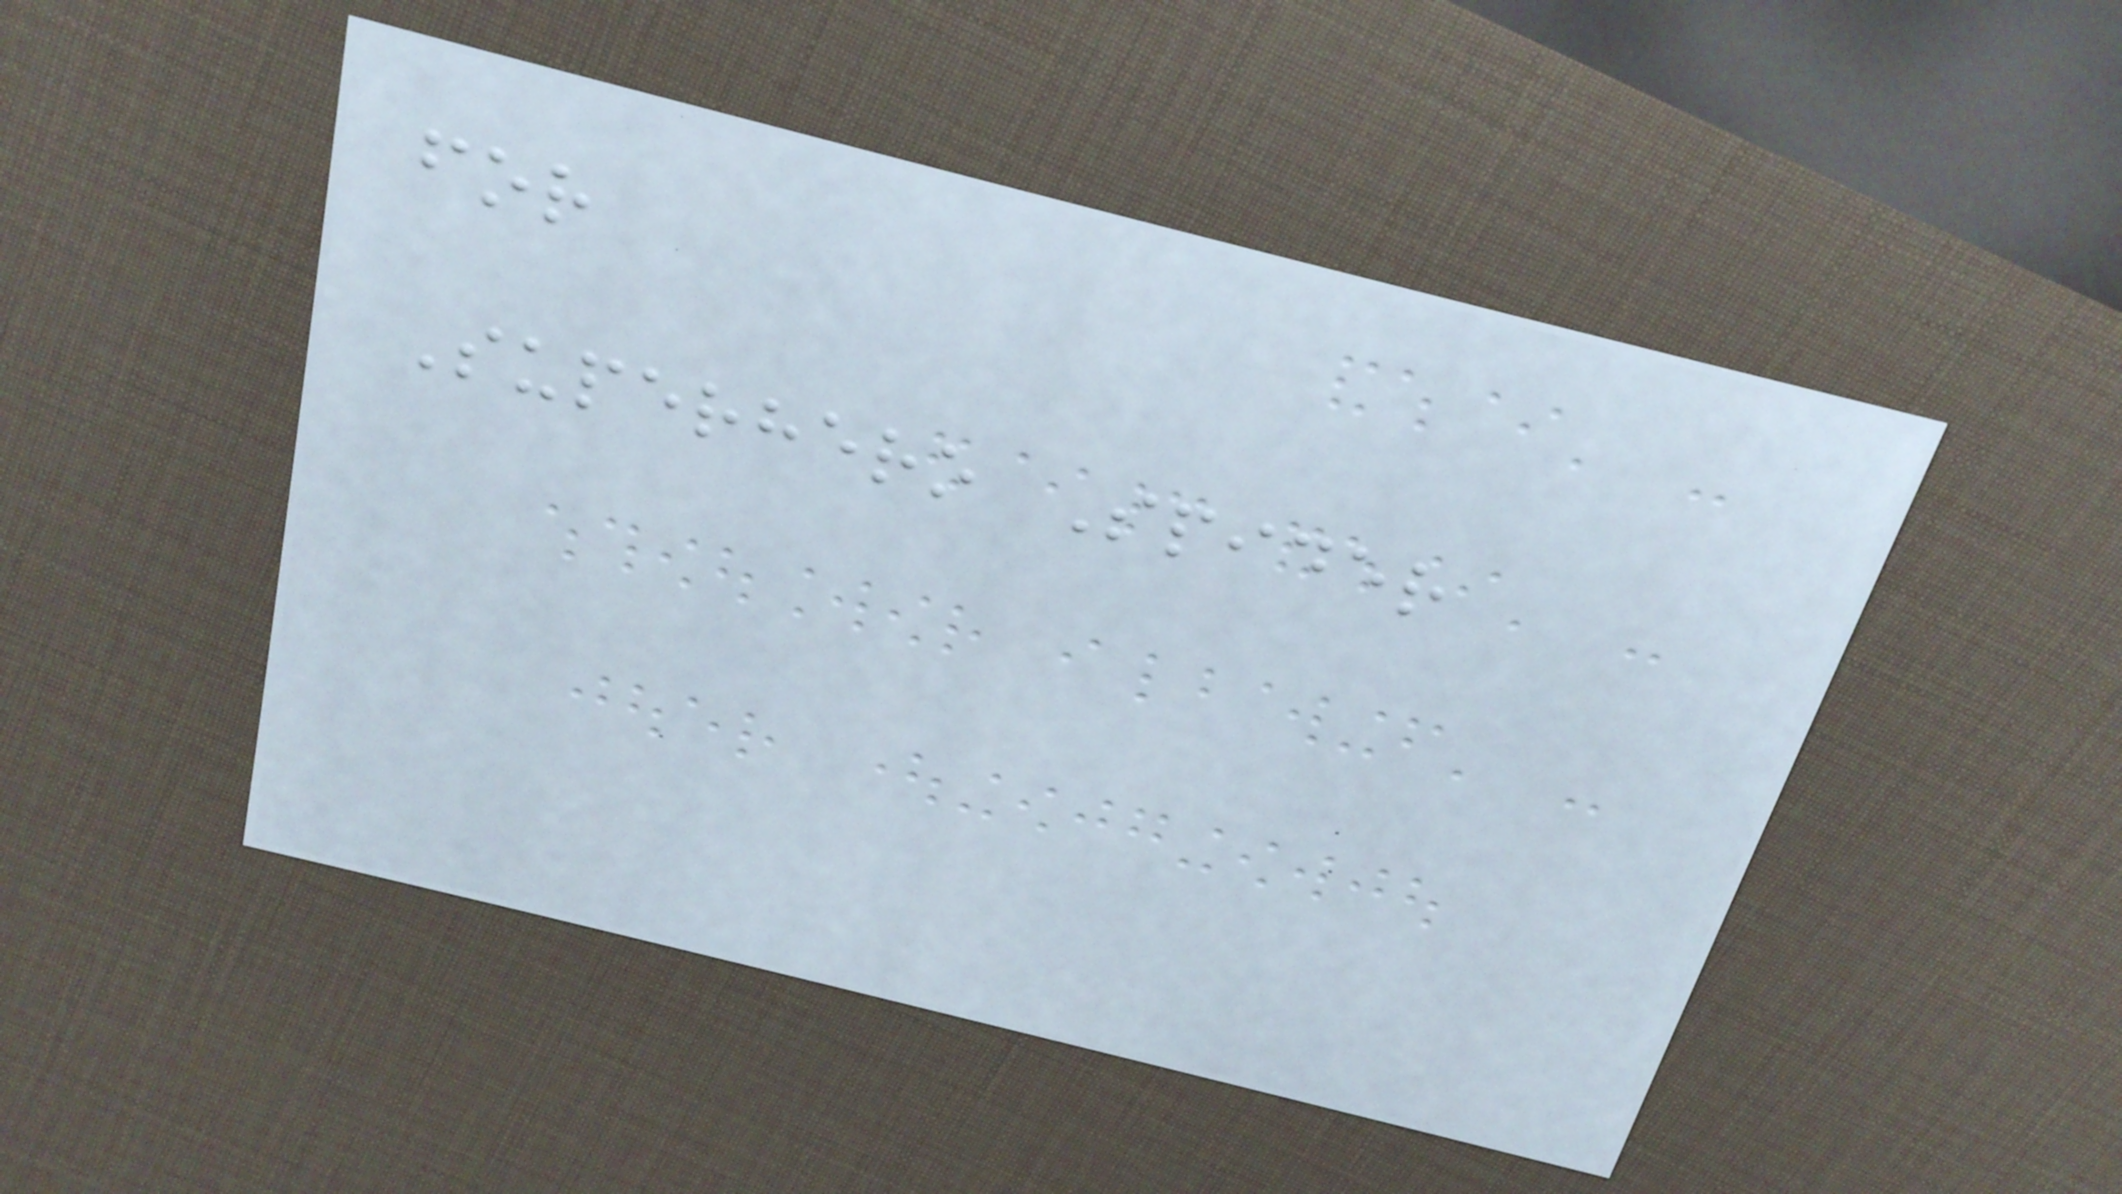for
Superhero Spider
